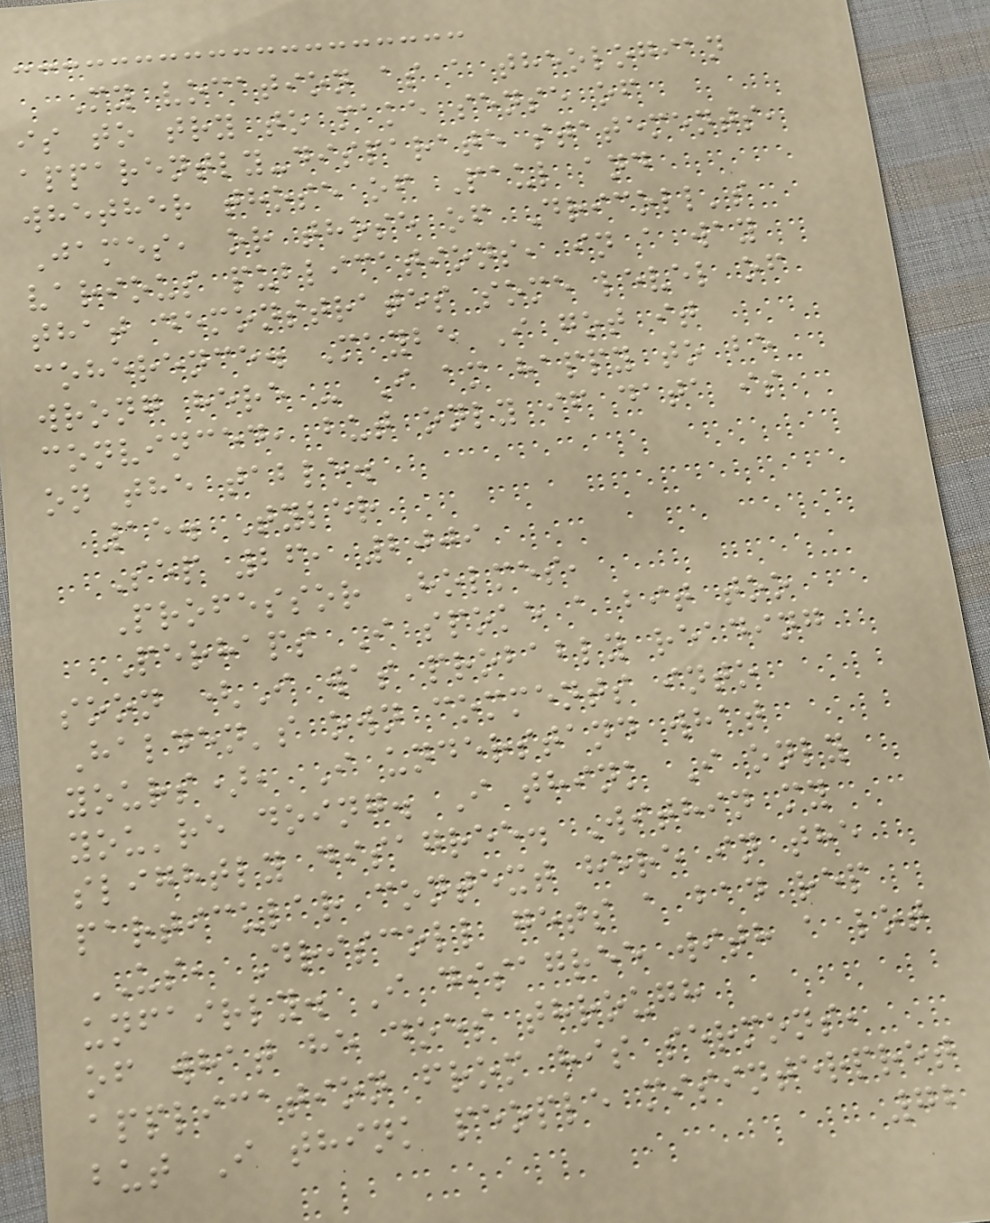My vocation as a theologian
is to try to make sense of
apparently-disparate statements,
whether those of Paul and
James, or those of Dricoll's
various publications, in a way
that demonstrates some level of
coherence. Maybe I got it
wrong here - I am happy to be
convinced, but only if data is
on the table.
15. Tyler
Sep 26, 2009
Professor Holmes,
Perhaps I spoke a bit too
soon (I was probably reading
Halden's own comments into
yours), I understand what
you're doing. I think I only
slightly disagree. Within my
particular context here in the
US, Driscoll gets a bad rep
unfairly. I disagree with a lot
of what he does through
application from his sermons,
but I think people misinterpret
72
